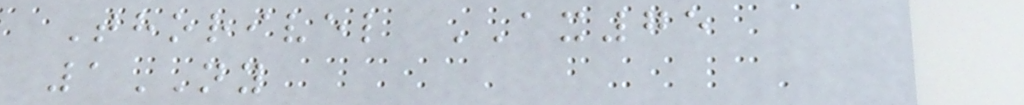Thorivel AX75
1NY
